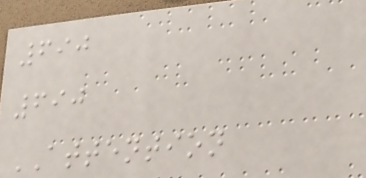690
690
ATTENTION
